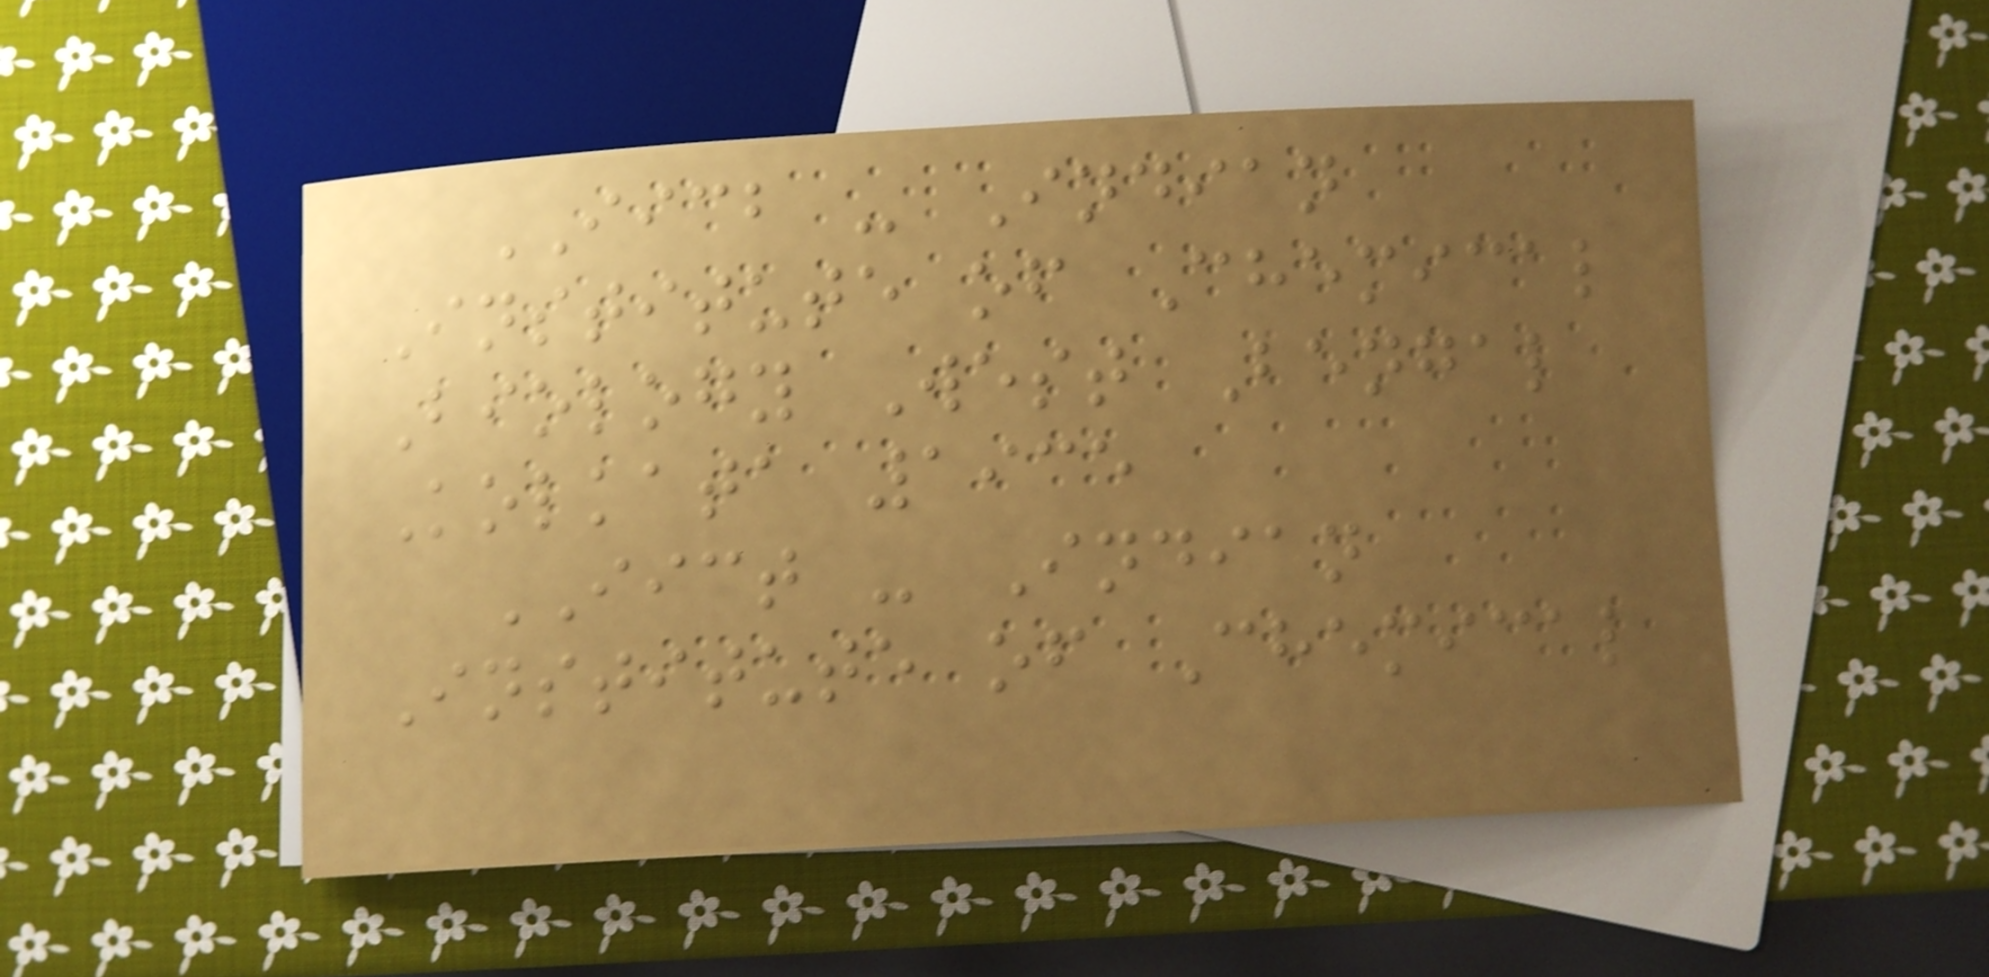IICB - Indian
Institute of Chemical
Biology West Bengal
Kolkata 1935
IICT - Indian
Institute of Chemical
